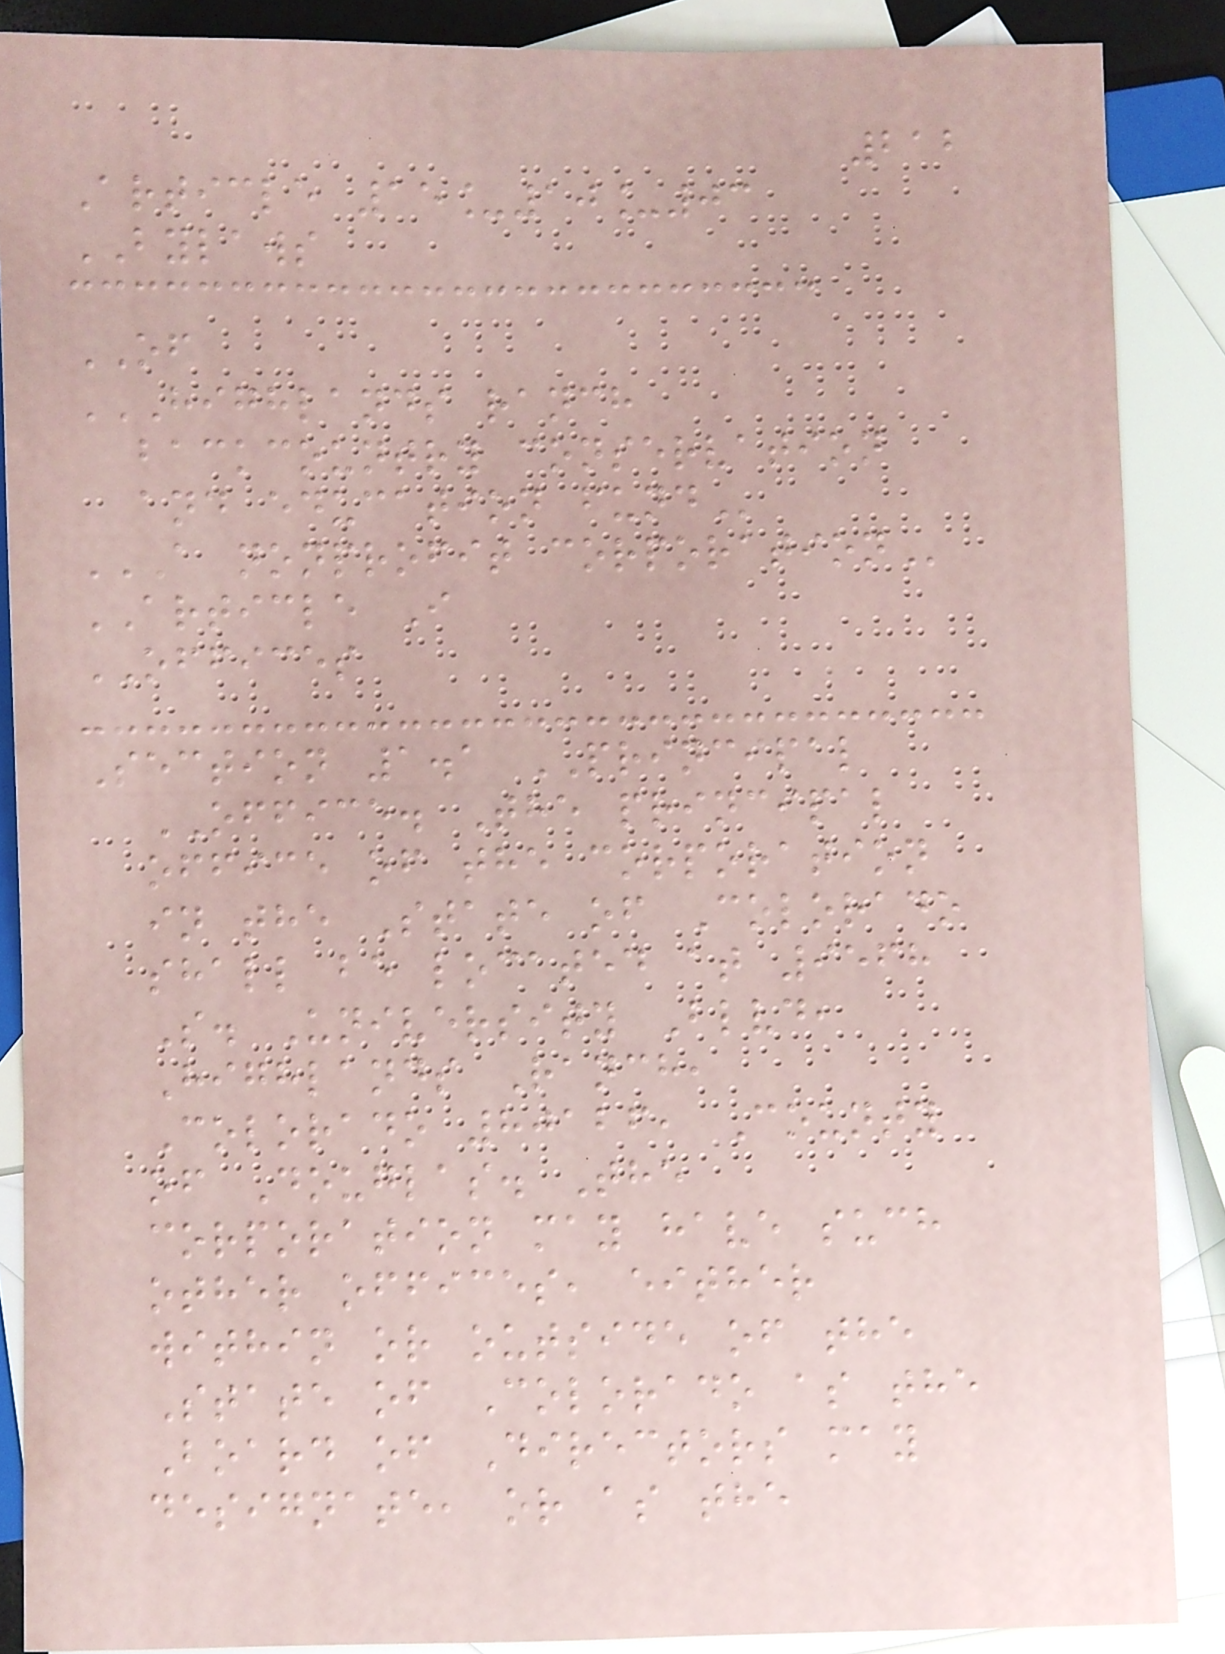212
Article 15_10_03
BYLAWS
OF
HIGHLANDS RANCH
BACKCOUNTRY CONSERVATION
AND EDUCATION FUND
A NONPROFIT CORPORATION
ARTICLE I
OFFICES
Section 1.1 PRINCIPAL
OFFICE. The principal
office of the corporation
in the State of Colorado
shall be located at 9568
S. University Blvd,
Highlands Ranch,
Colorado 80126, County
of Douglas. The
corporation may have such
other offices, either
within or outside of the
State of Colorado as the
Board of Directors may
designate, or as the
